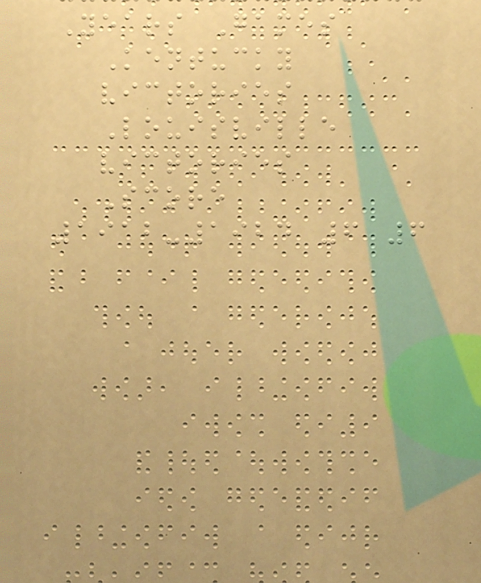Years Games
Kentucky
victories
Louisville
victories
Score
1912-1924 6 6
